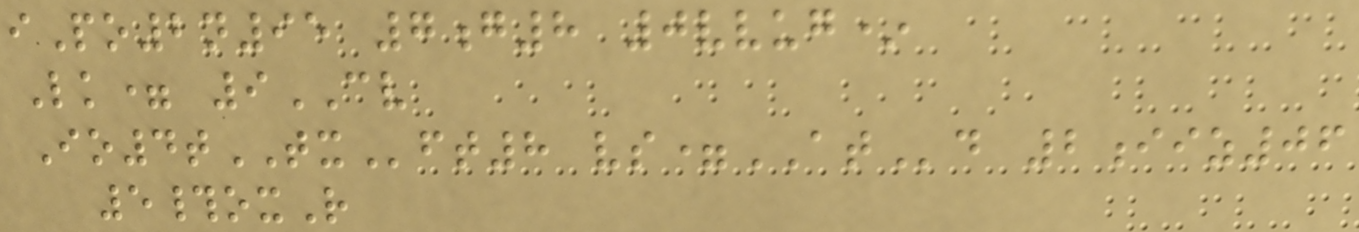iPo2n95 7g8 0vvug*
Lk= 9CV
Io4tTXft8 vs=ATd 2iiz06
5#oxR
